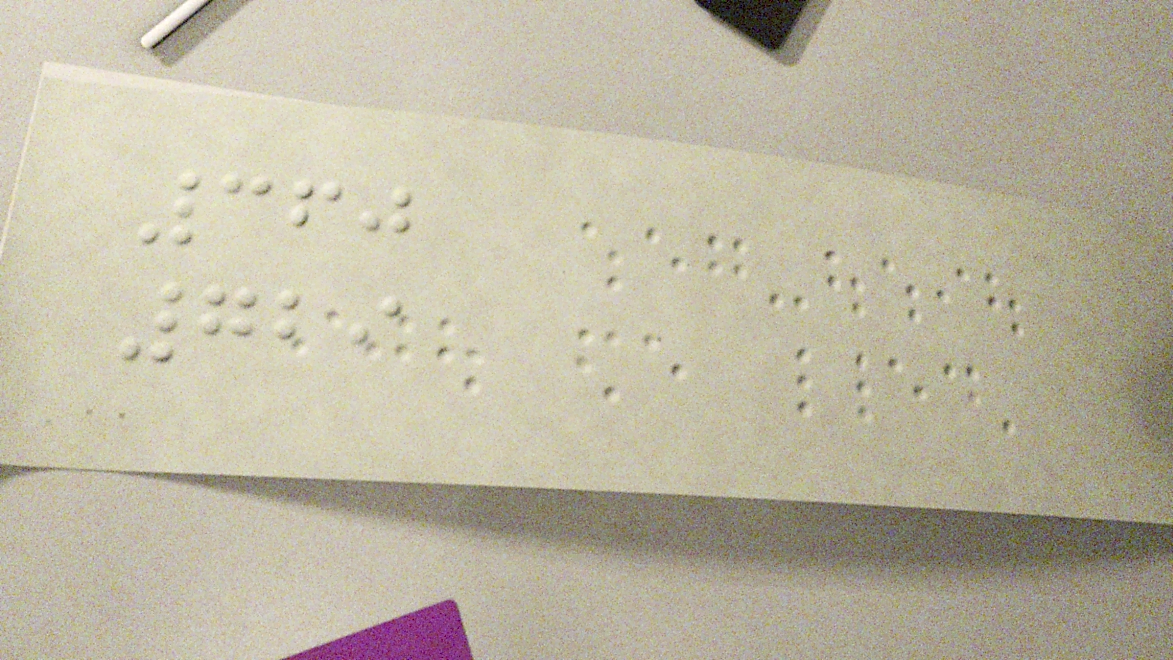360
729
